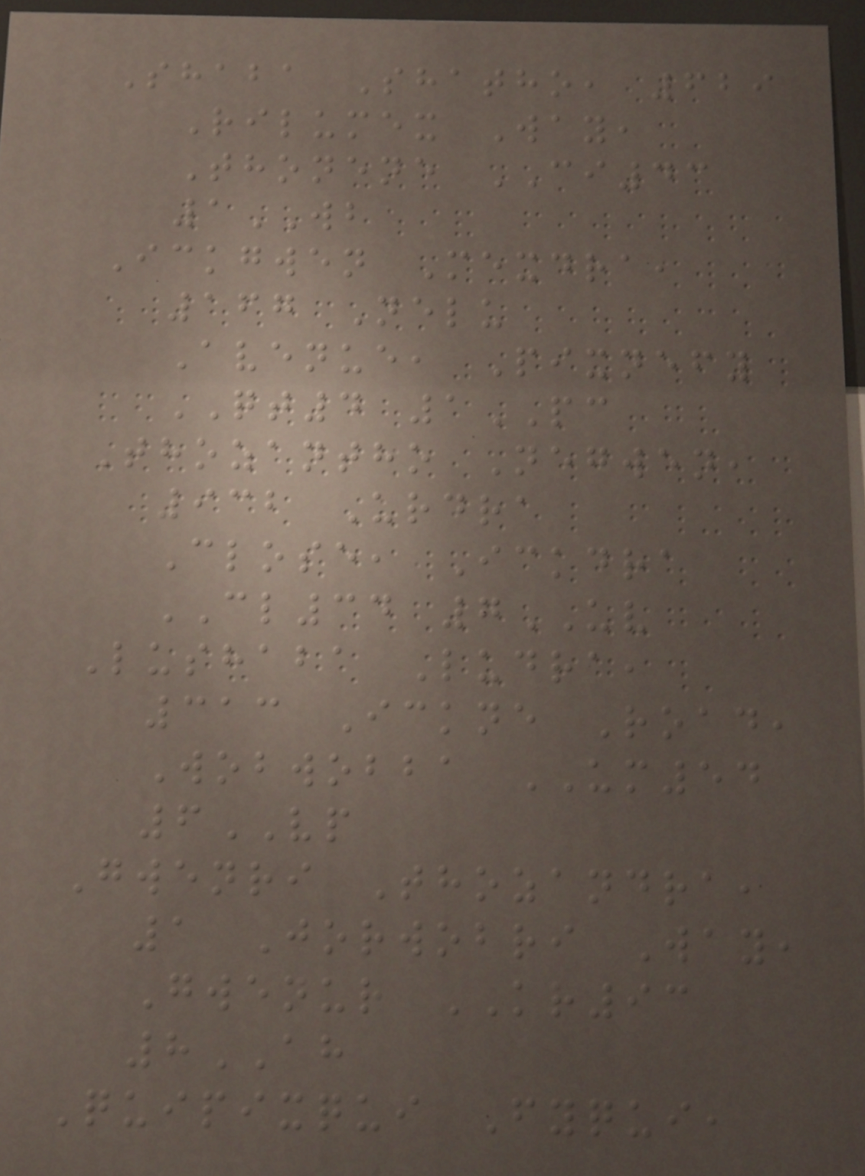Shaba Shatho, 629
Rilumex Way,
Thonene CI43
1WB
Ickgwen Mexdra,
167 Nelu
Avenue, Pixnefy
QT4 1PC
Thozantho Negwen,
932 Urdra
Close, Ickdra
CL34 7UV
Lushaba Ludra,
313 Ickne Road,
Wobwobba UM54
6VP
Gwenri Thozandra,
1 Jorwobri Way,
Gwenur KR93
8AH
Quipixqui Fyqui,
